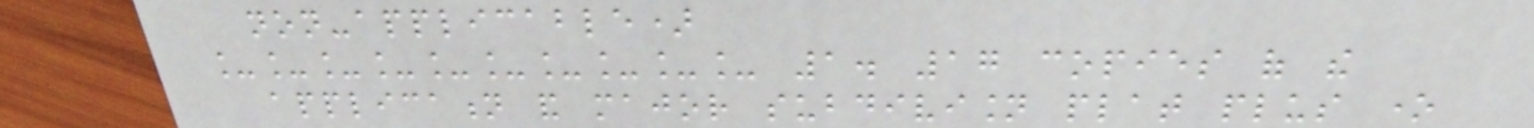non-applicable)
__________ 1. 17 copies of the
application and major subdivision plat plus one
